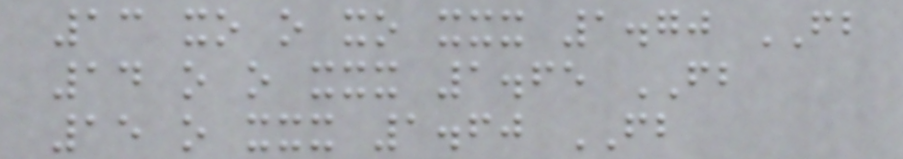13 xo o xo xxx 1.70 FB
14 o o xxx 1.65 FB
15 o xxx 1.60 FB
